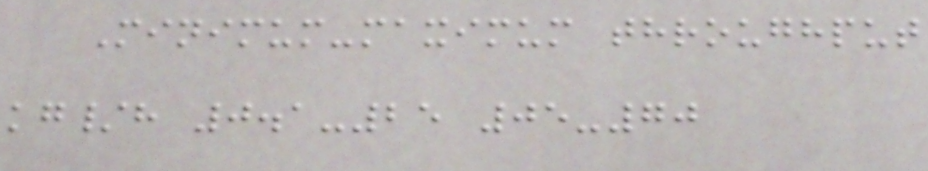Minimum-maximum throughput
kg/h 0.1-25 05-70
